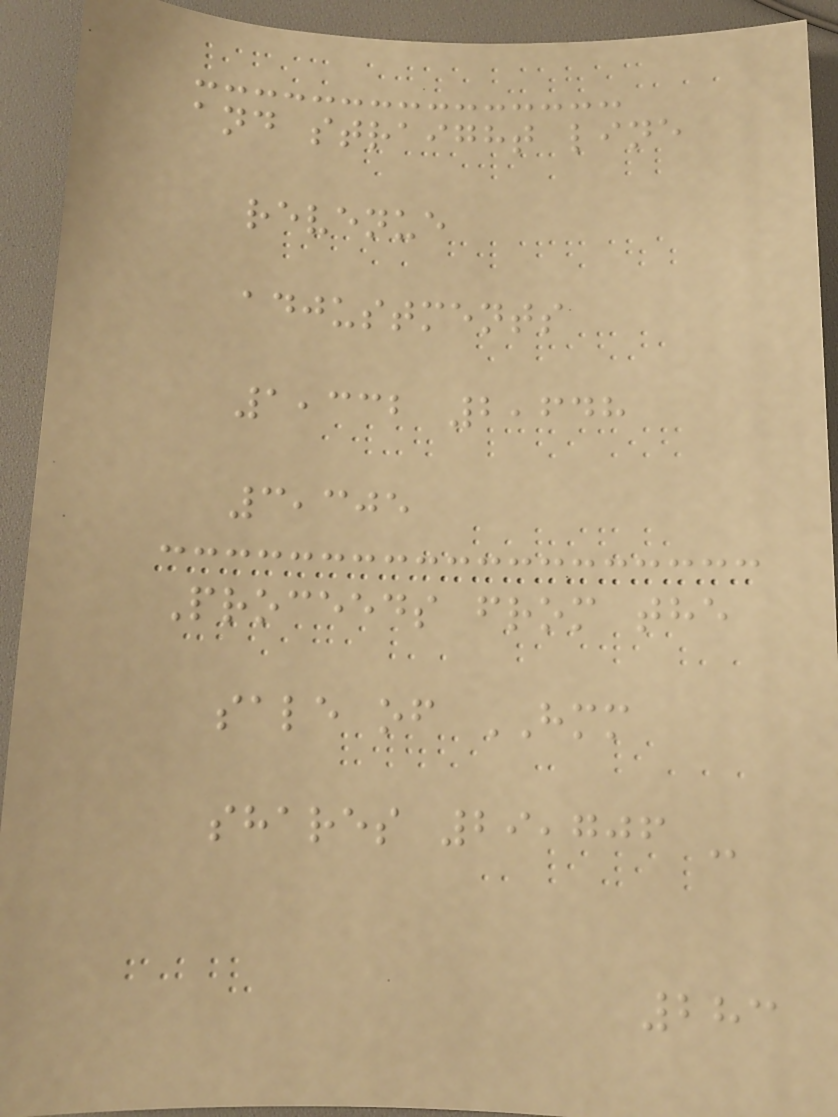and straight line
revenue
adjustments
1,332 2,648
3,305
Proceeds from the
sale of HMM
shares 29,706 -
283
